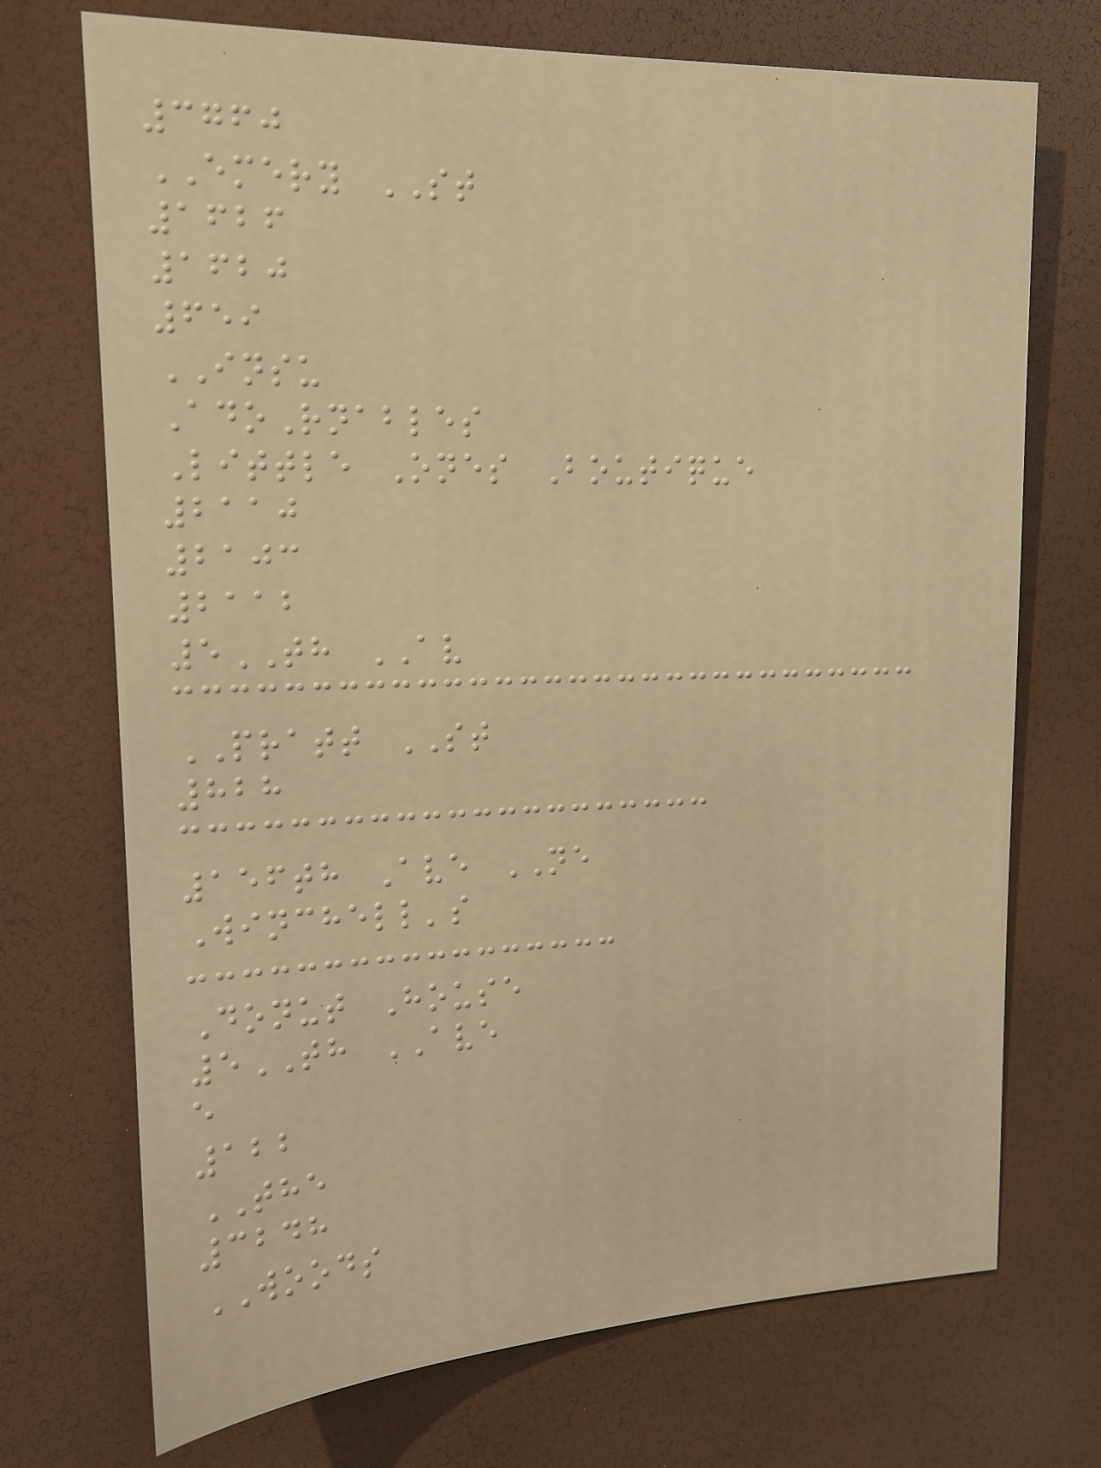3760
EMERY ST
1626
1620
659
INSU
AdoRnables
Little Ones Boutique
2110
2103
2112
5TH AV
PRATT ST
828
156th Ave NE
Winchell's
Donut House
5TH AVE
e
122
THE
3248
WOODS
